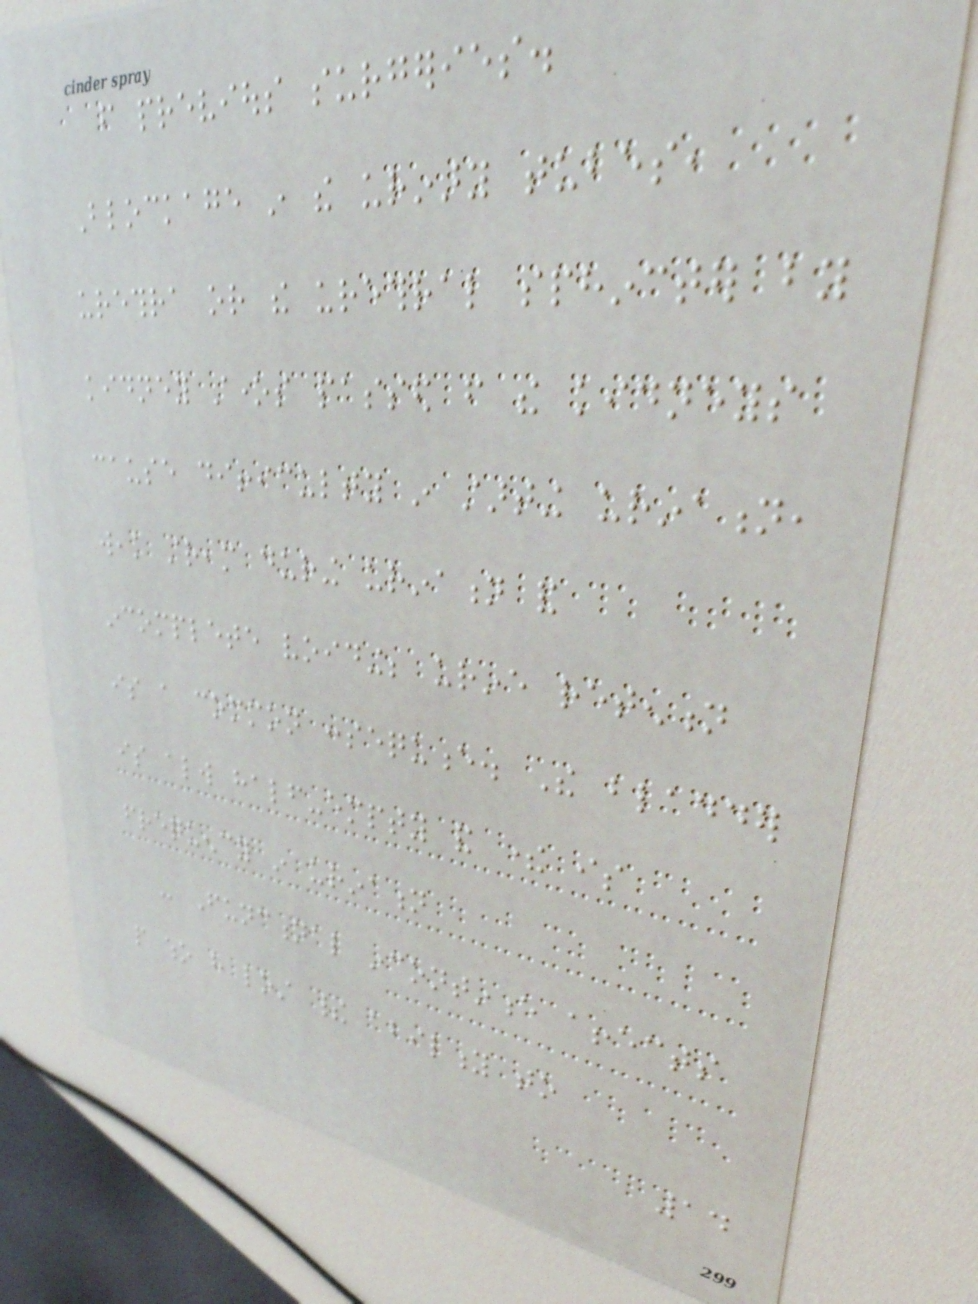from previous surgeries.
Blockage in the urinary tubes,
urethra or the urethral sphincter by
kidney stones passed from the kidneys
cause difficulty in starting urination,
weak stream during urination and
incomplete voiding; urine retention
is a common consequence. The bladder
is always half-empty and there is
frequency in urination
- Functional incontinence affects
people who have lost their ability to
14
